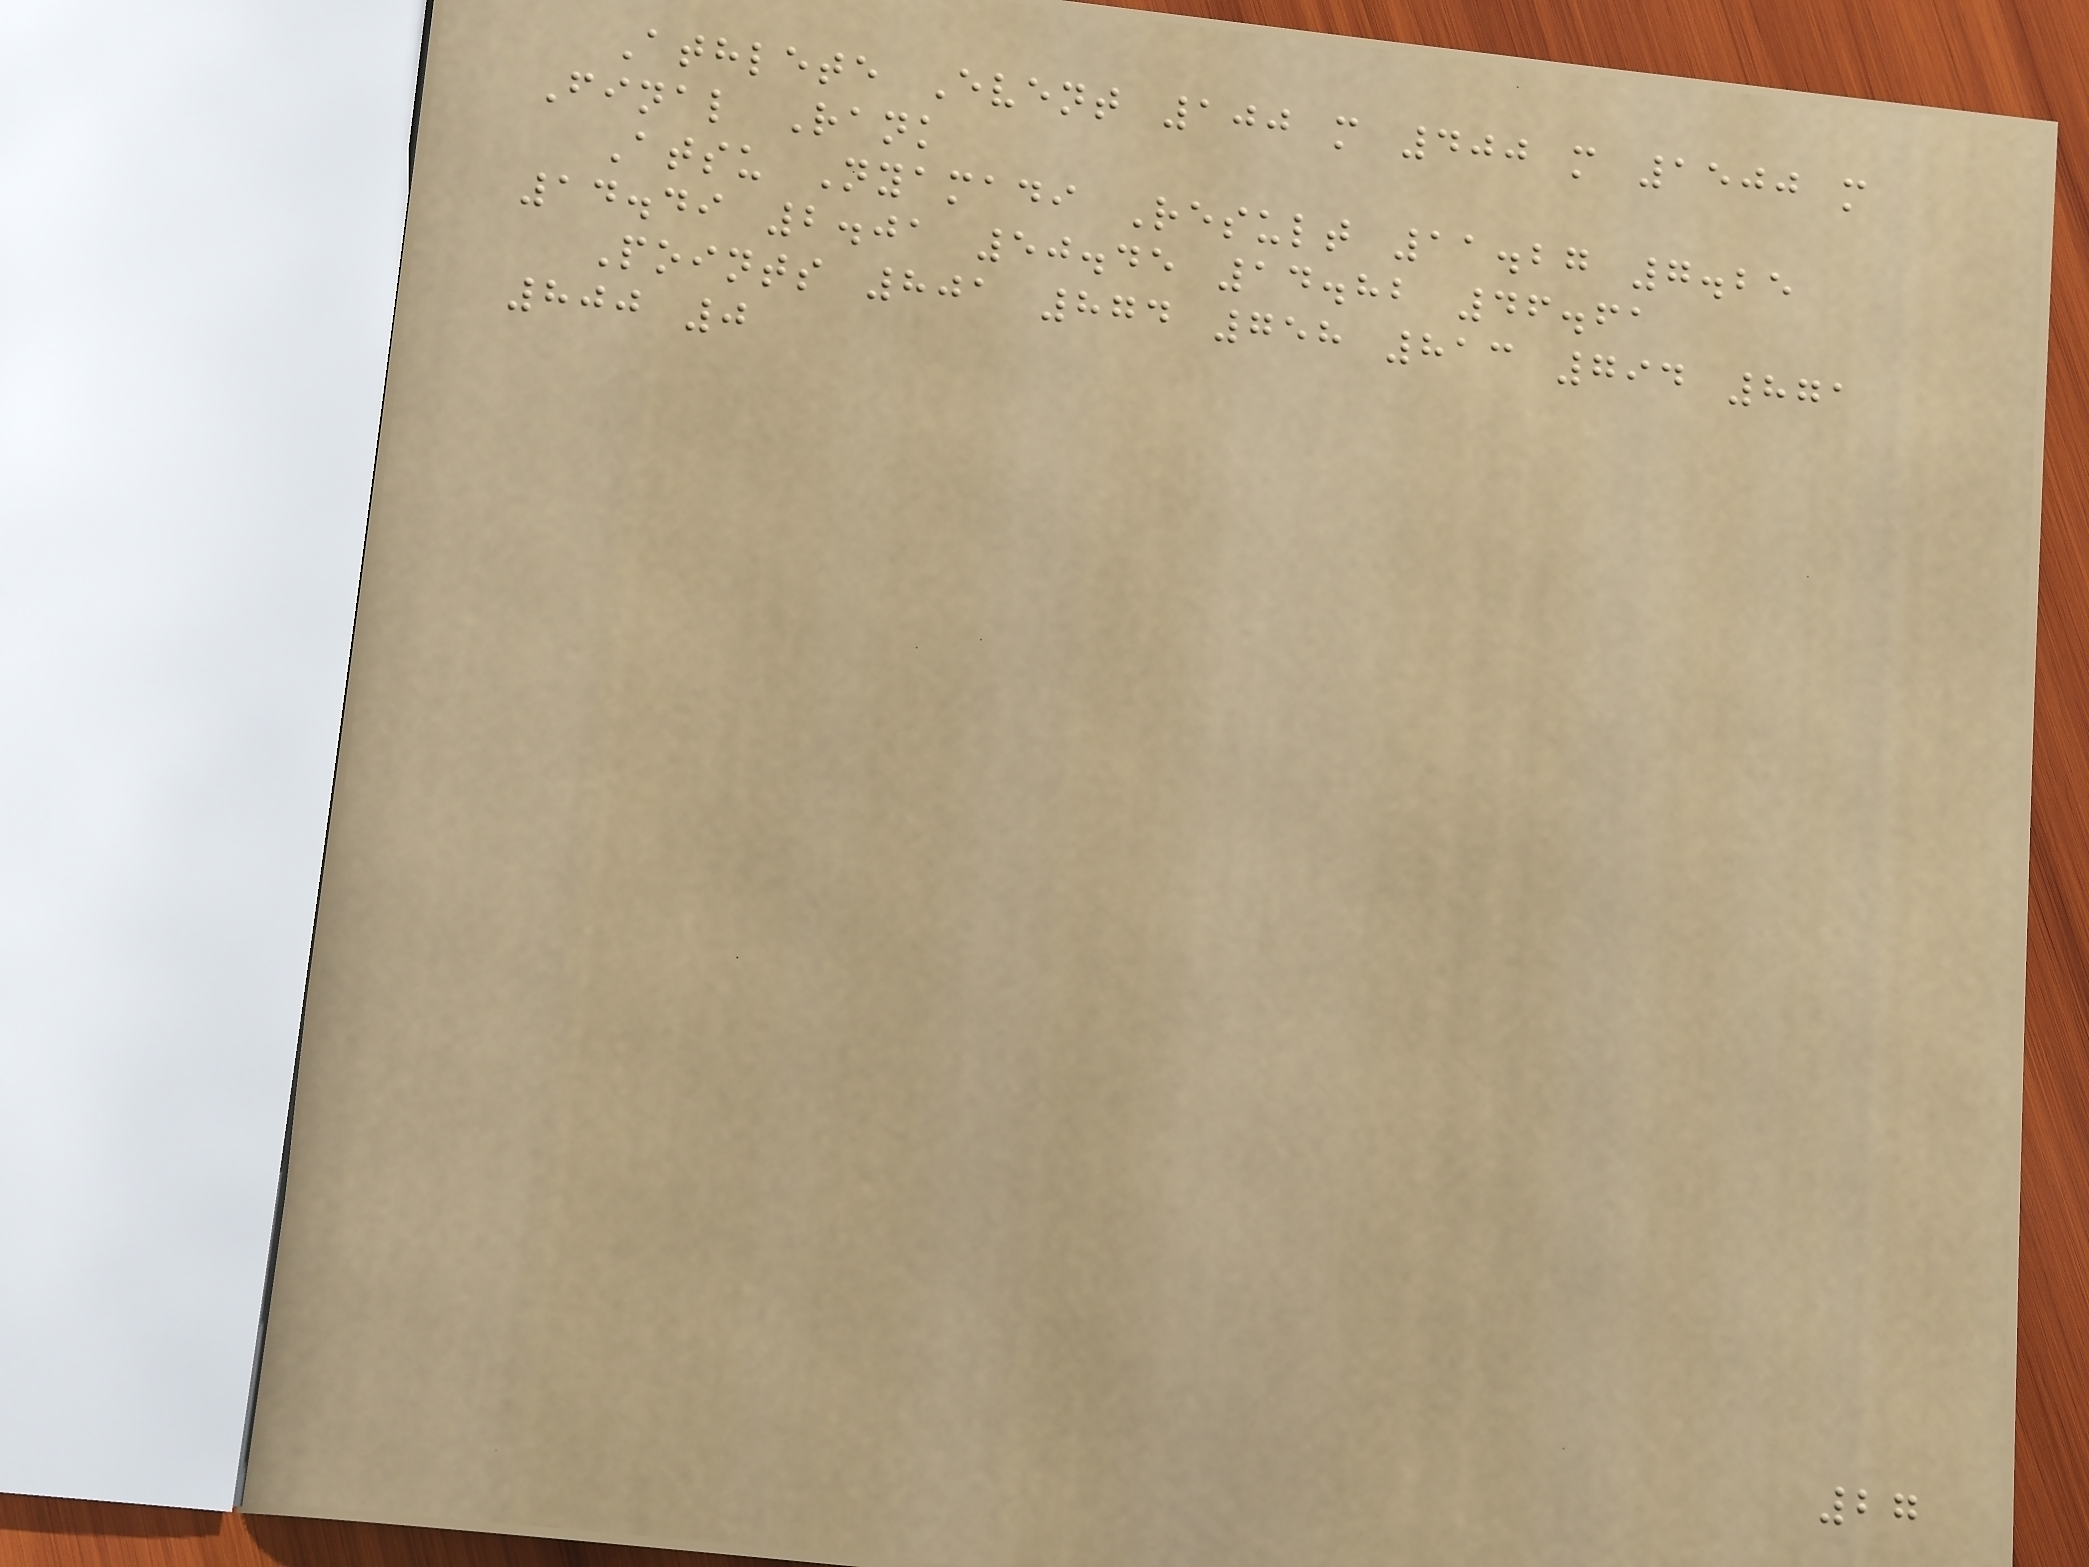Athlete Event 100 m 400 m 1500 m
Final Rank
Atsu Nyamadi Result 11.27 7.25
14.49 2.01 50.45 14.82 46.61
Points 801 874 758 813 794 871
800 0
27
